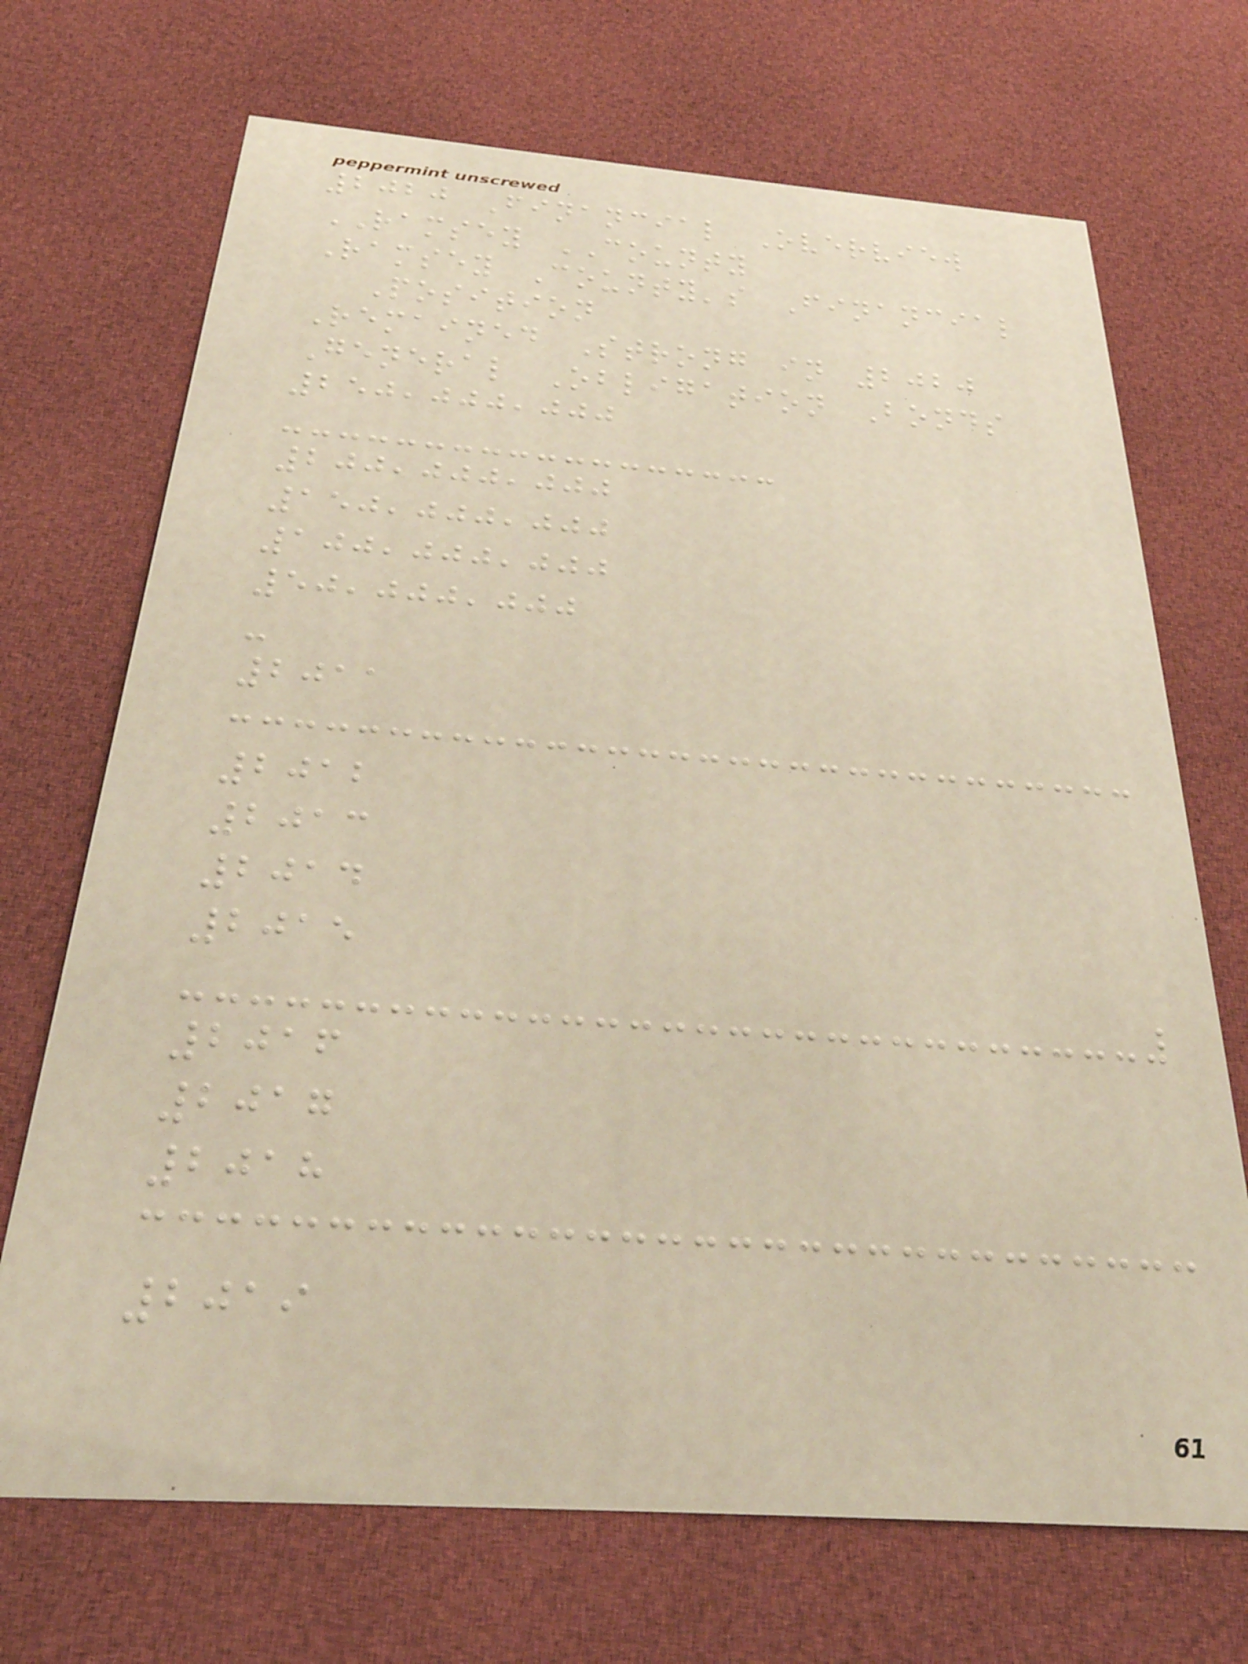2020 Financial Overview
RAMSEY COUNTY
Ramsey County's Financial
Position
Remained Strong in 2020
General Obligation Bonds
250,000,000
200,000,000
150,000,000
100,000,000
50,000,000
-
2011
2012
2013
2014
2015
2016
2017
2018
2019
